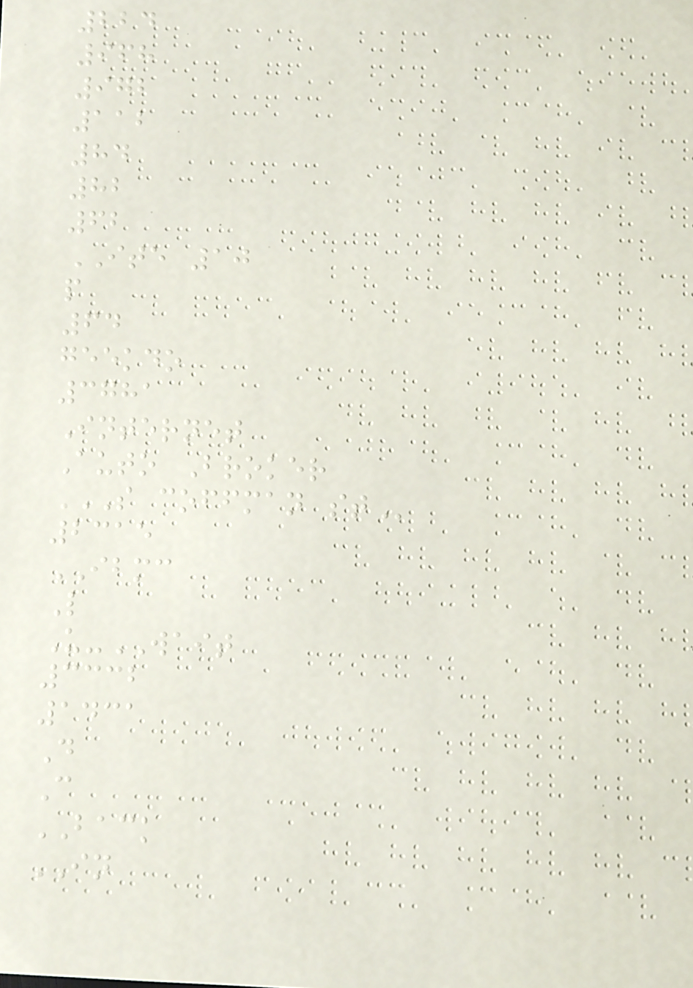224
968
972
112
84
82
62
ITE 10
p
64
geekdo
3781
Internet
Auto Broker
S COFFMAN ST
2315
IBMC
L
U-WAIT
3332
1431
D
C
BACK
IN
